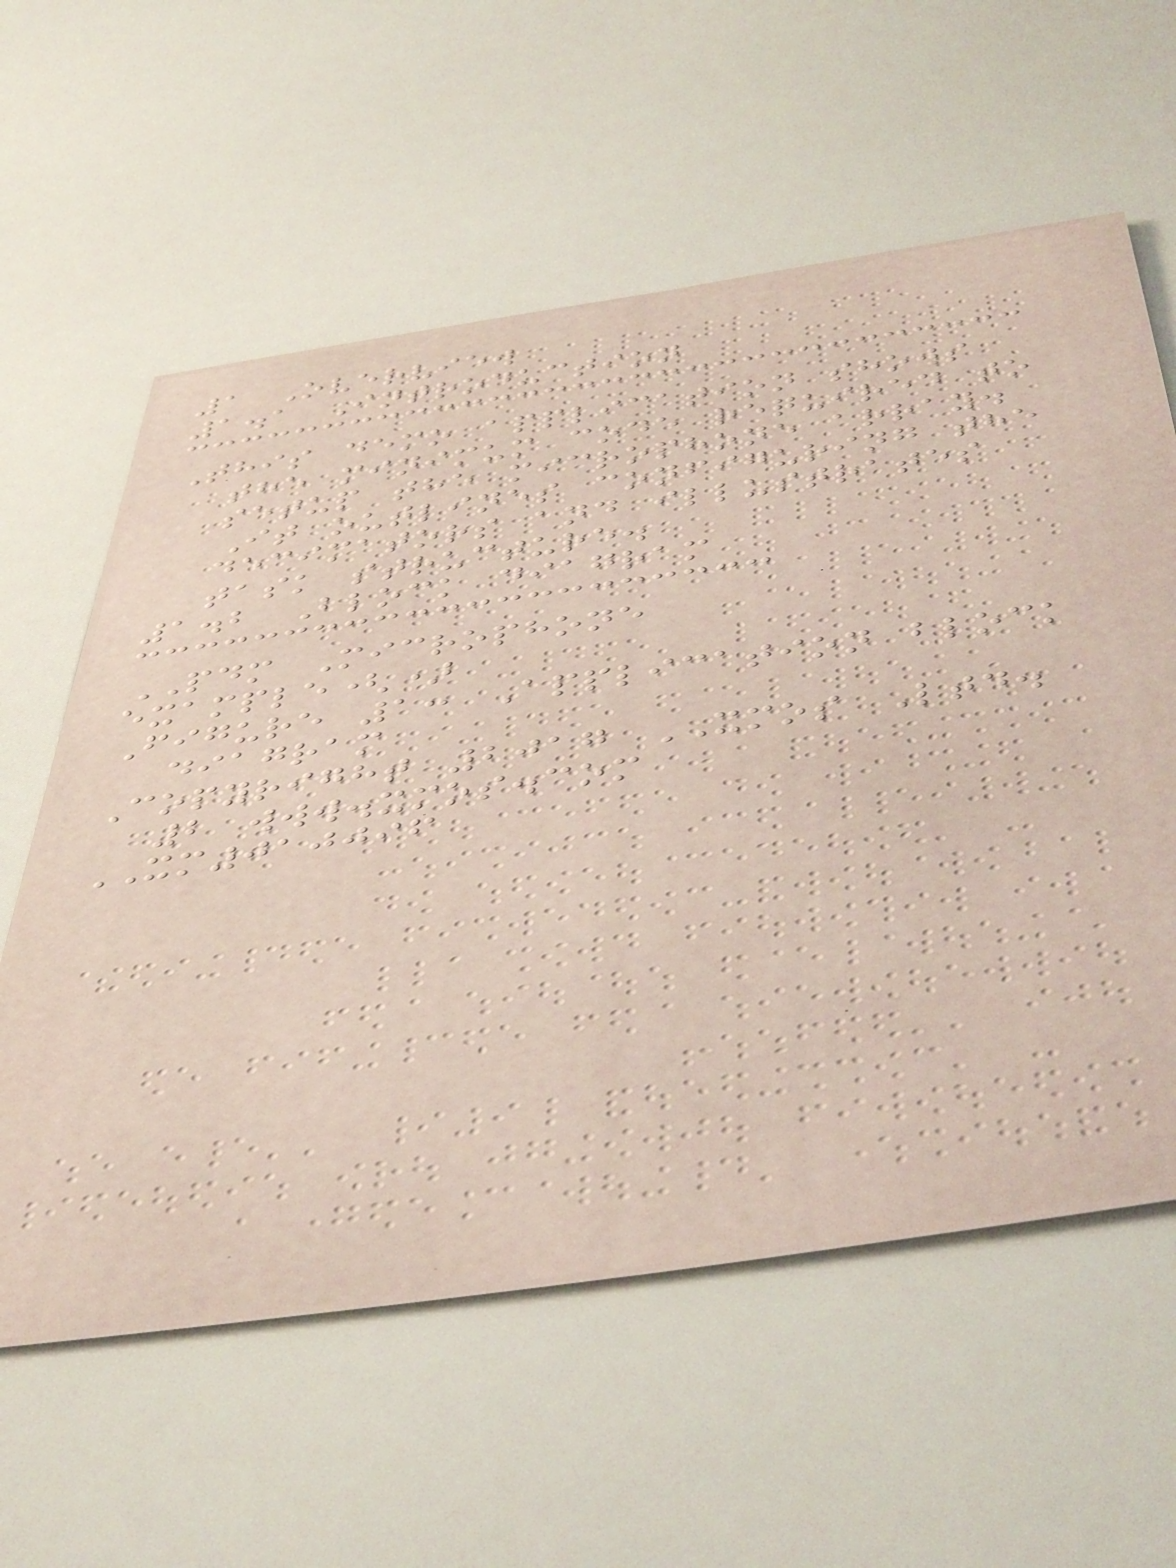1 Overview
1.1 Introduction
This demo application shows
the minimum code required to
setup the microphone array.
It outlines configuring the
decimators and illustrates
task structure.
1.2 Block diagram
PDM Microphone
example()
Figure 1: Application block
diagram
Copyright 2017 XMOS Ltd.
2 www.xmos.com
XM010096
